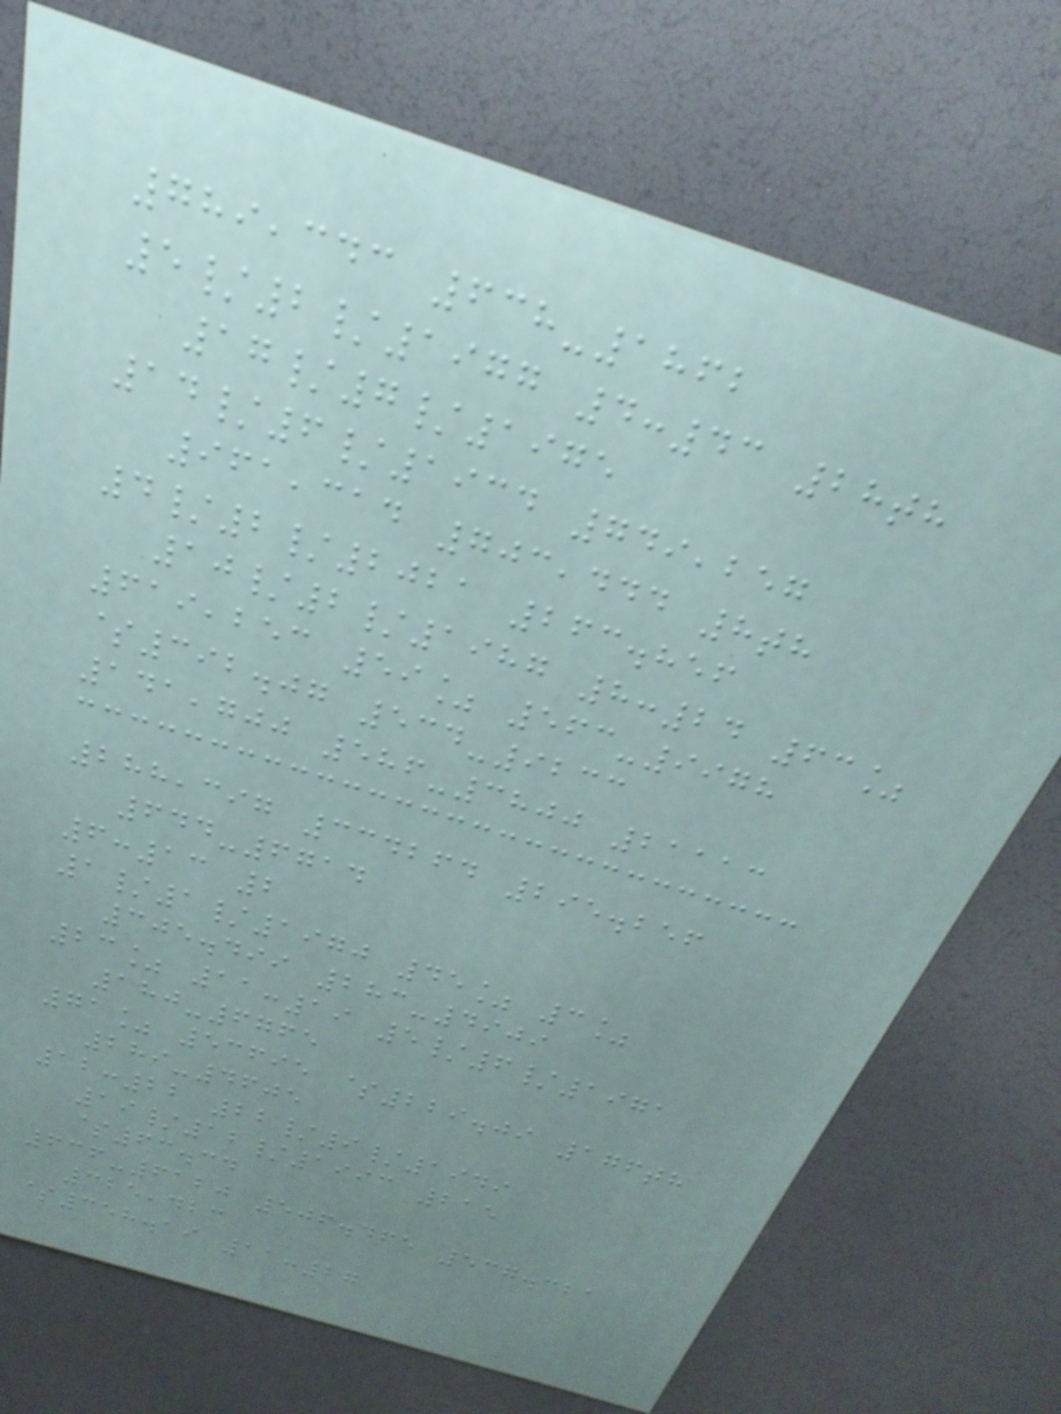789,343 638-1862
5/2/1977 4:43 28th
17/7/1975
14/6/1934 749,257
961,314 703,444 8th
4/2/2021 263.856
10/2/1987 8:24 63%
619,253 59% 563-9978
$392.07 534-9233
141,700 586-3800 21113
288,397 334264 295.256
644-6714
6:13 2
1/1/1970 45% 3%
305.499 283-4909
23% 11:19 5/6/1971
180-6765
71% 53695 $229.09 176th
289-4605
12:22 22/9/1949
19/12/1993 215
$63.34
636-6120 506.465 537.321
325,423
$358.19 11:27
